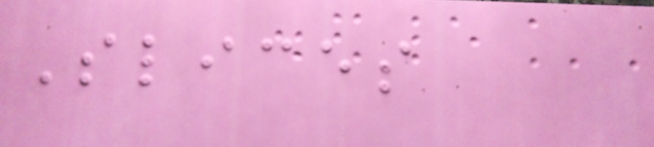Slices
